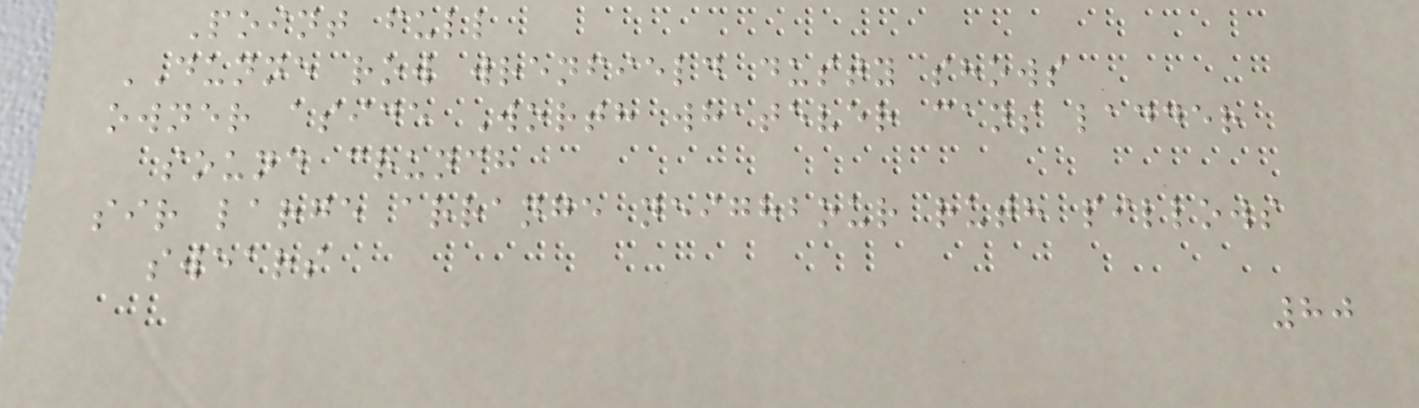Point full
DUNNE row wrenfield dusty shows
owner aside Worth whatever cans ladder
sound crunch
sir large arrange neighbour ruth pillows
swears
80
